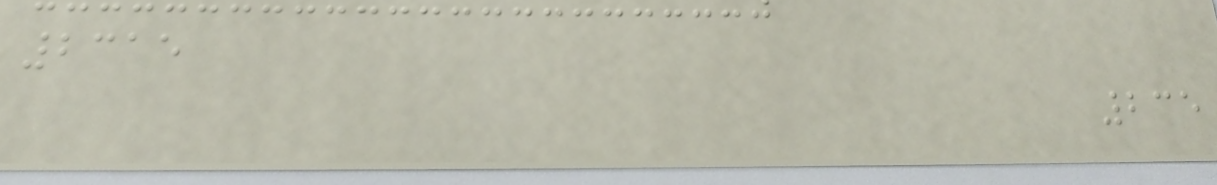2315
235
